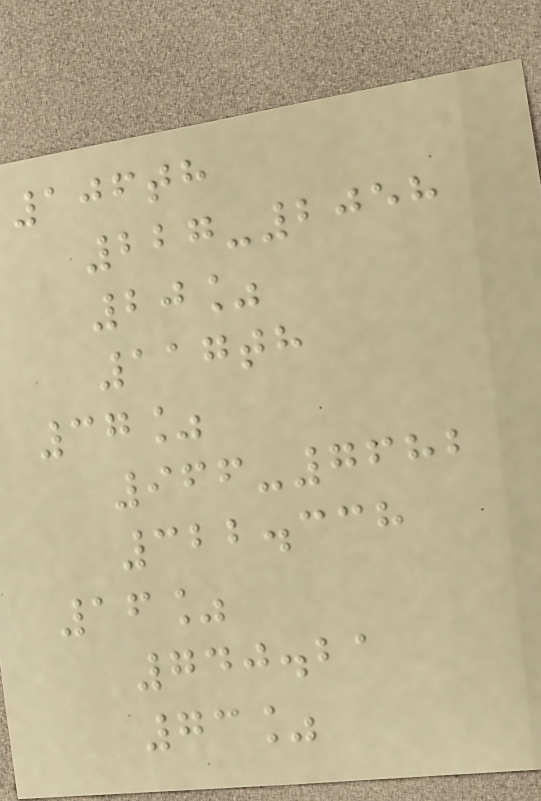106th
227-2058
20%
117th
37%
966-7682
322.338
16%
740.21
73%
